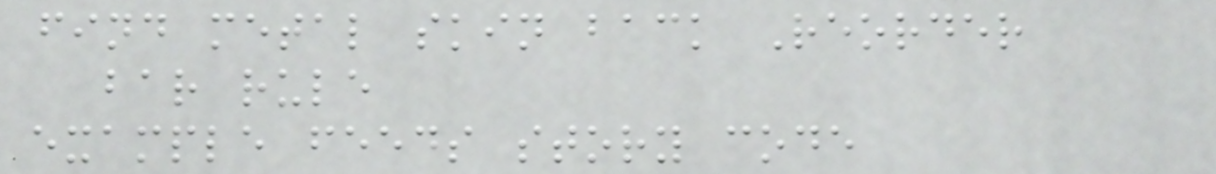find metal skin back Reorder
bar rule
example feeds story code
